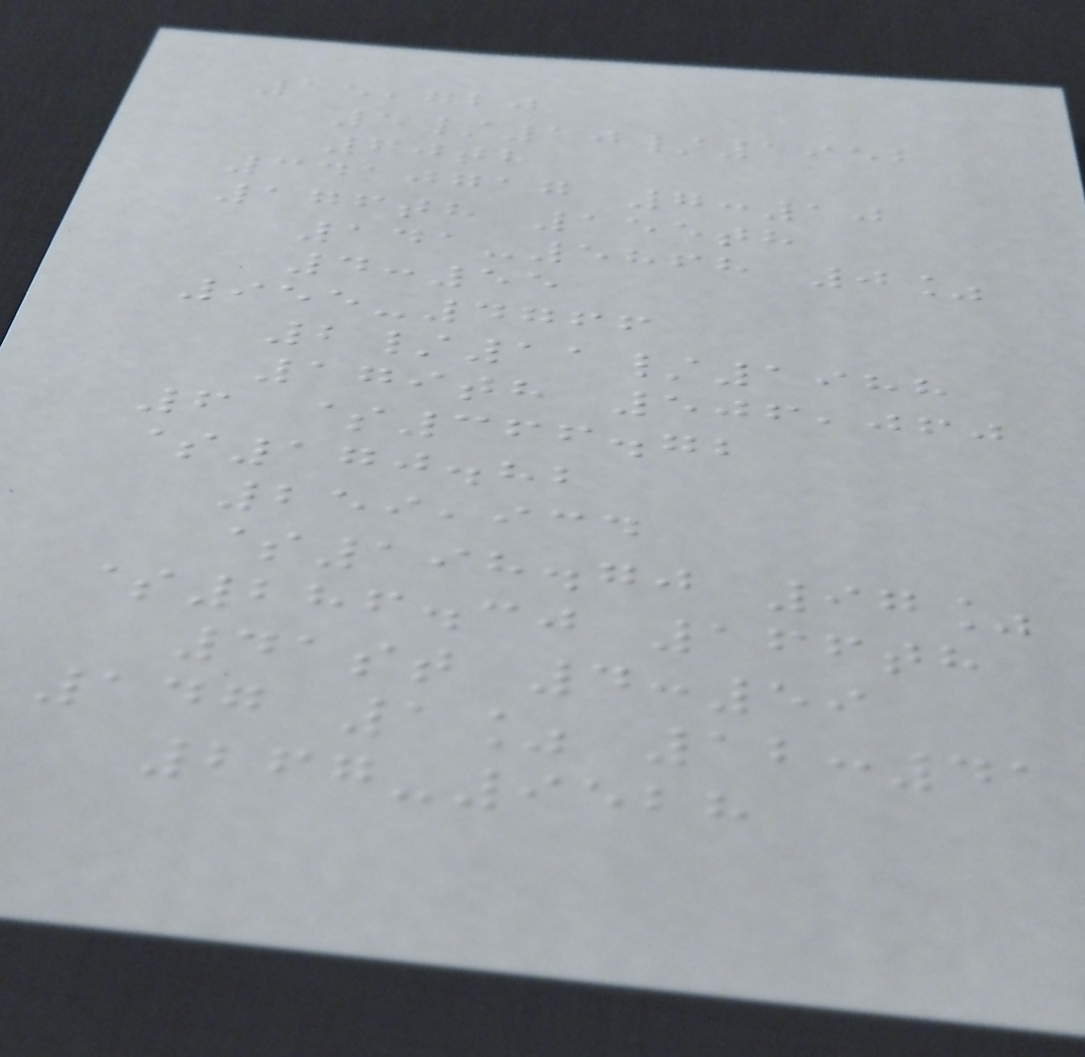15,720
5/10/1952
60th
3410717 7:10
176th 155th
141-5868 0%
4:55
955-4766
2/11/1988
179th 506,060
6 $366.72
$170.82
259,934
$198.70 97%
$286.30 166th
41st 4:59
147 1% 12:41
267-9528
